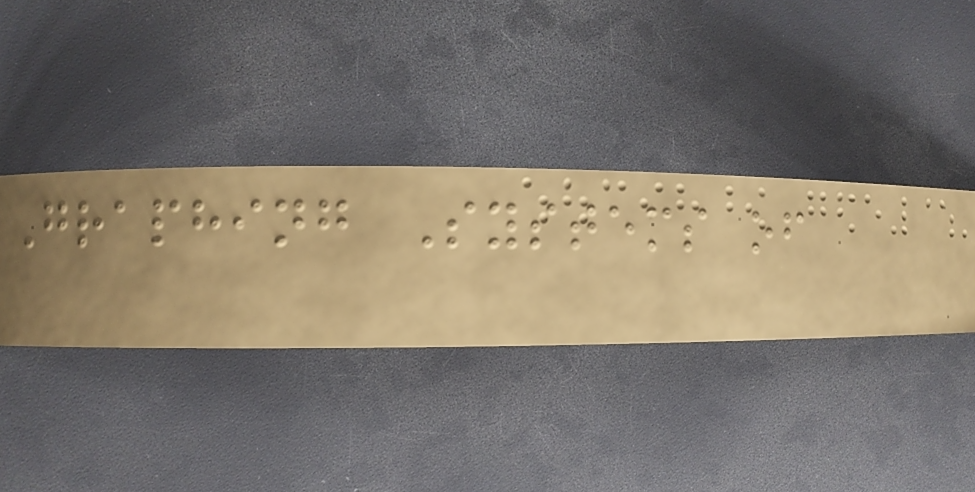Graphing Systems of
